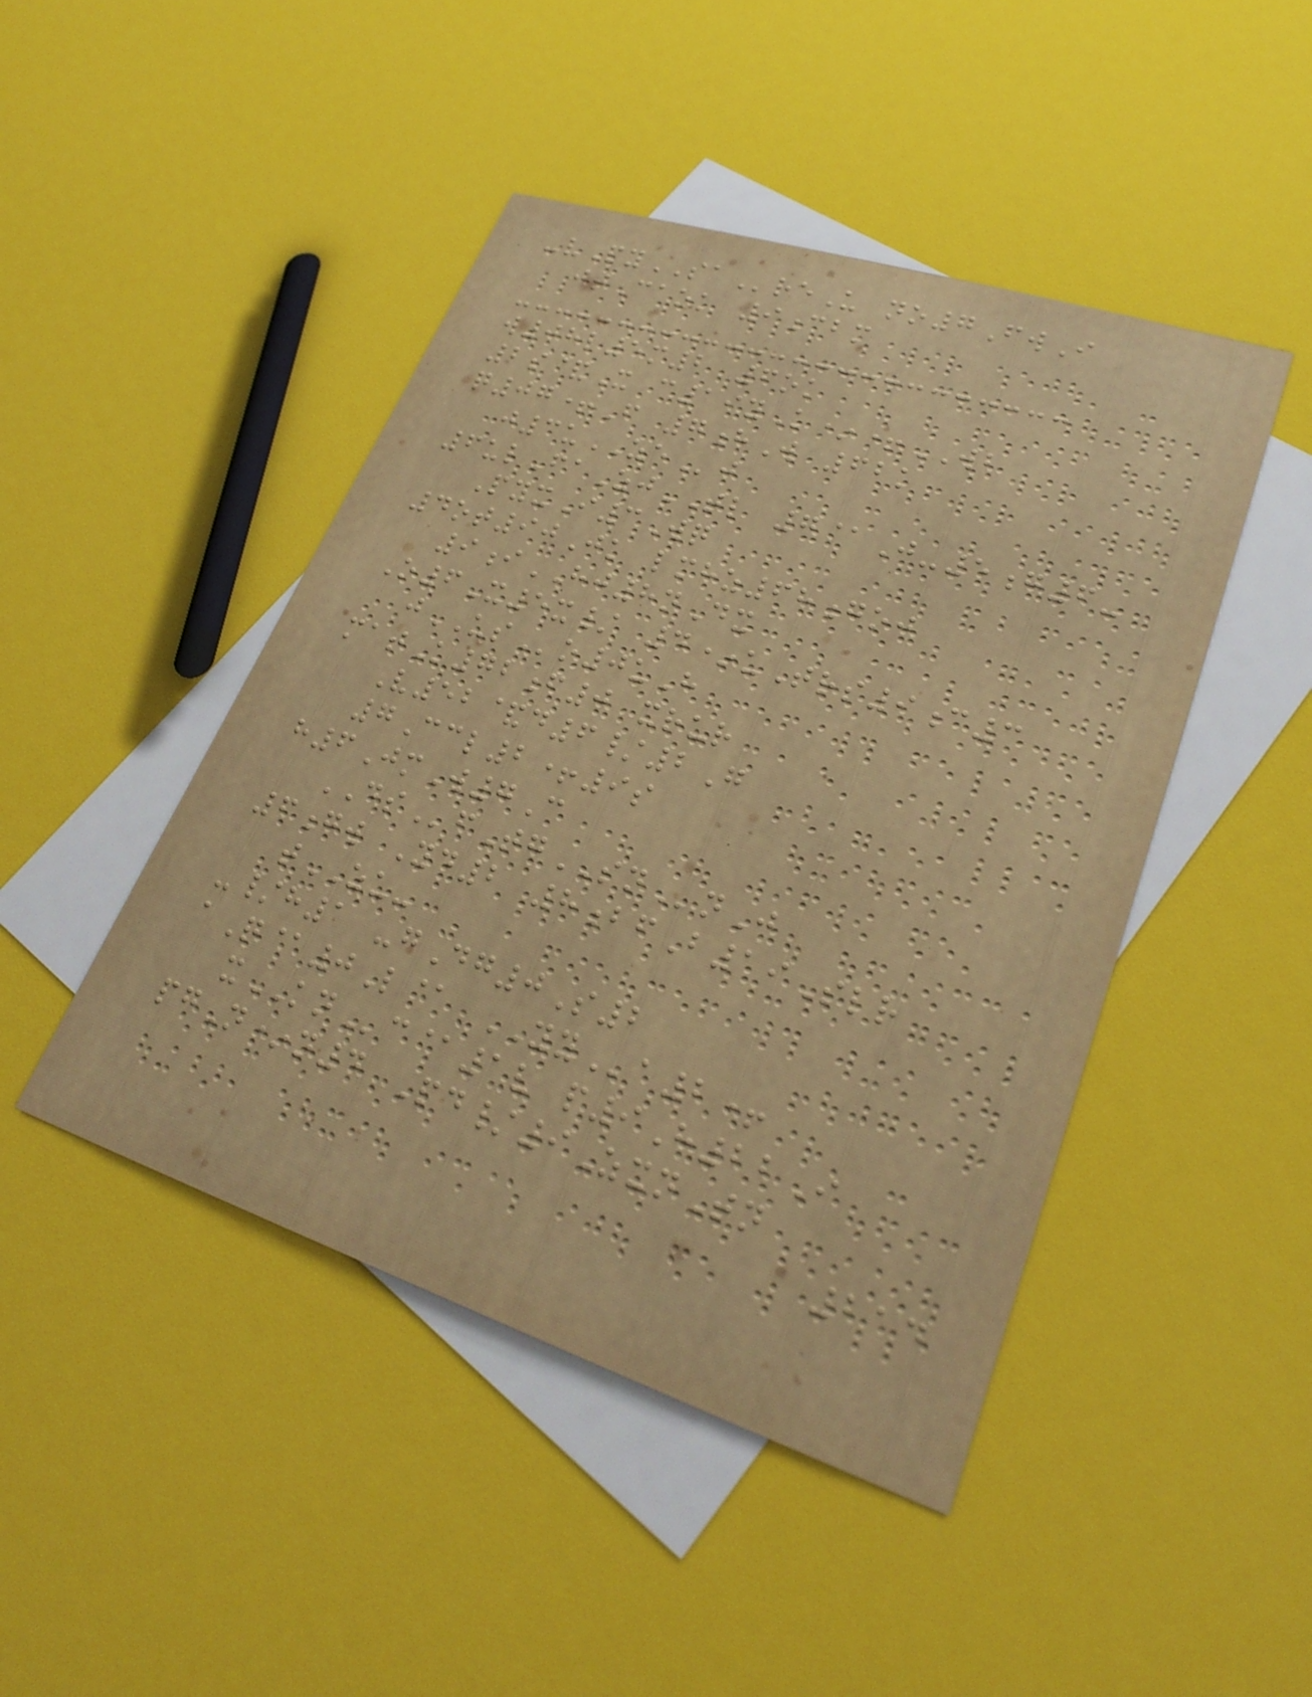-vPySAreU no7FwI
jtCaok 9cbm
w08l5m2 6ok
2s&X c19yK*+WB
q07+F 7hW 62k
j3uZEj
6ulFaZjTL 7@J-5g6-
PyxI3Wq
4ot90Jk lmhz68goj
9iHJ8nDx
O6X5x/ 4*uTrs9c3
jUSo0uH
matK72f0 xrur
V52&d6/2G
7Ccl2+9s
h6JmW7C
DSfTgSNnJ
6gw Yd2 8bfB19Slr
tZU-
-/h1 -gDg0S2
aQ@0L@ YYa2+
xKNc@1v p9H22I
pgN*n4 Pd/9ZxnTn
214
